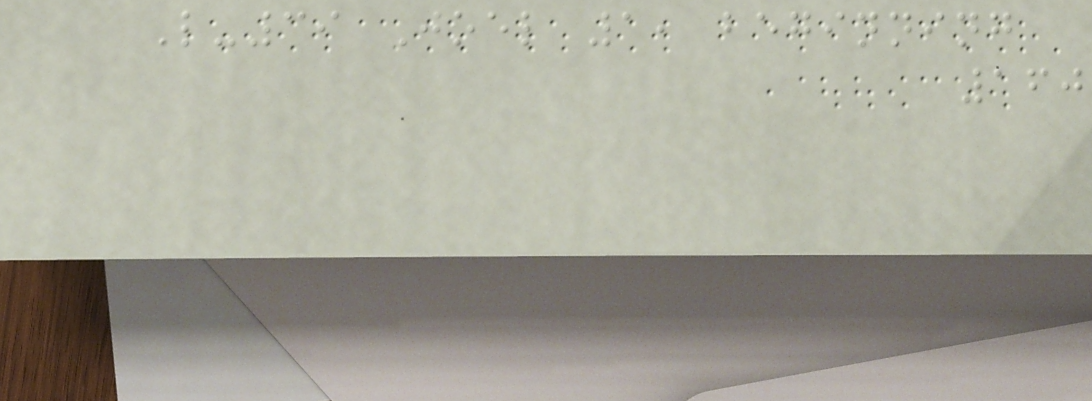L-39 Joel 1, beginning
160
